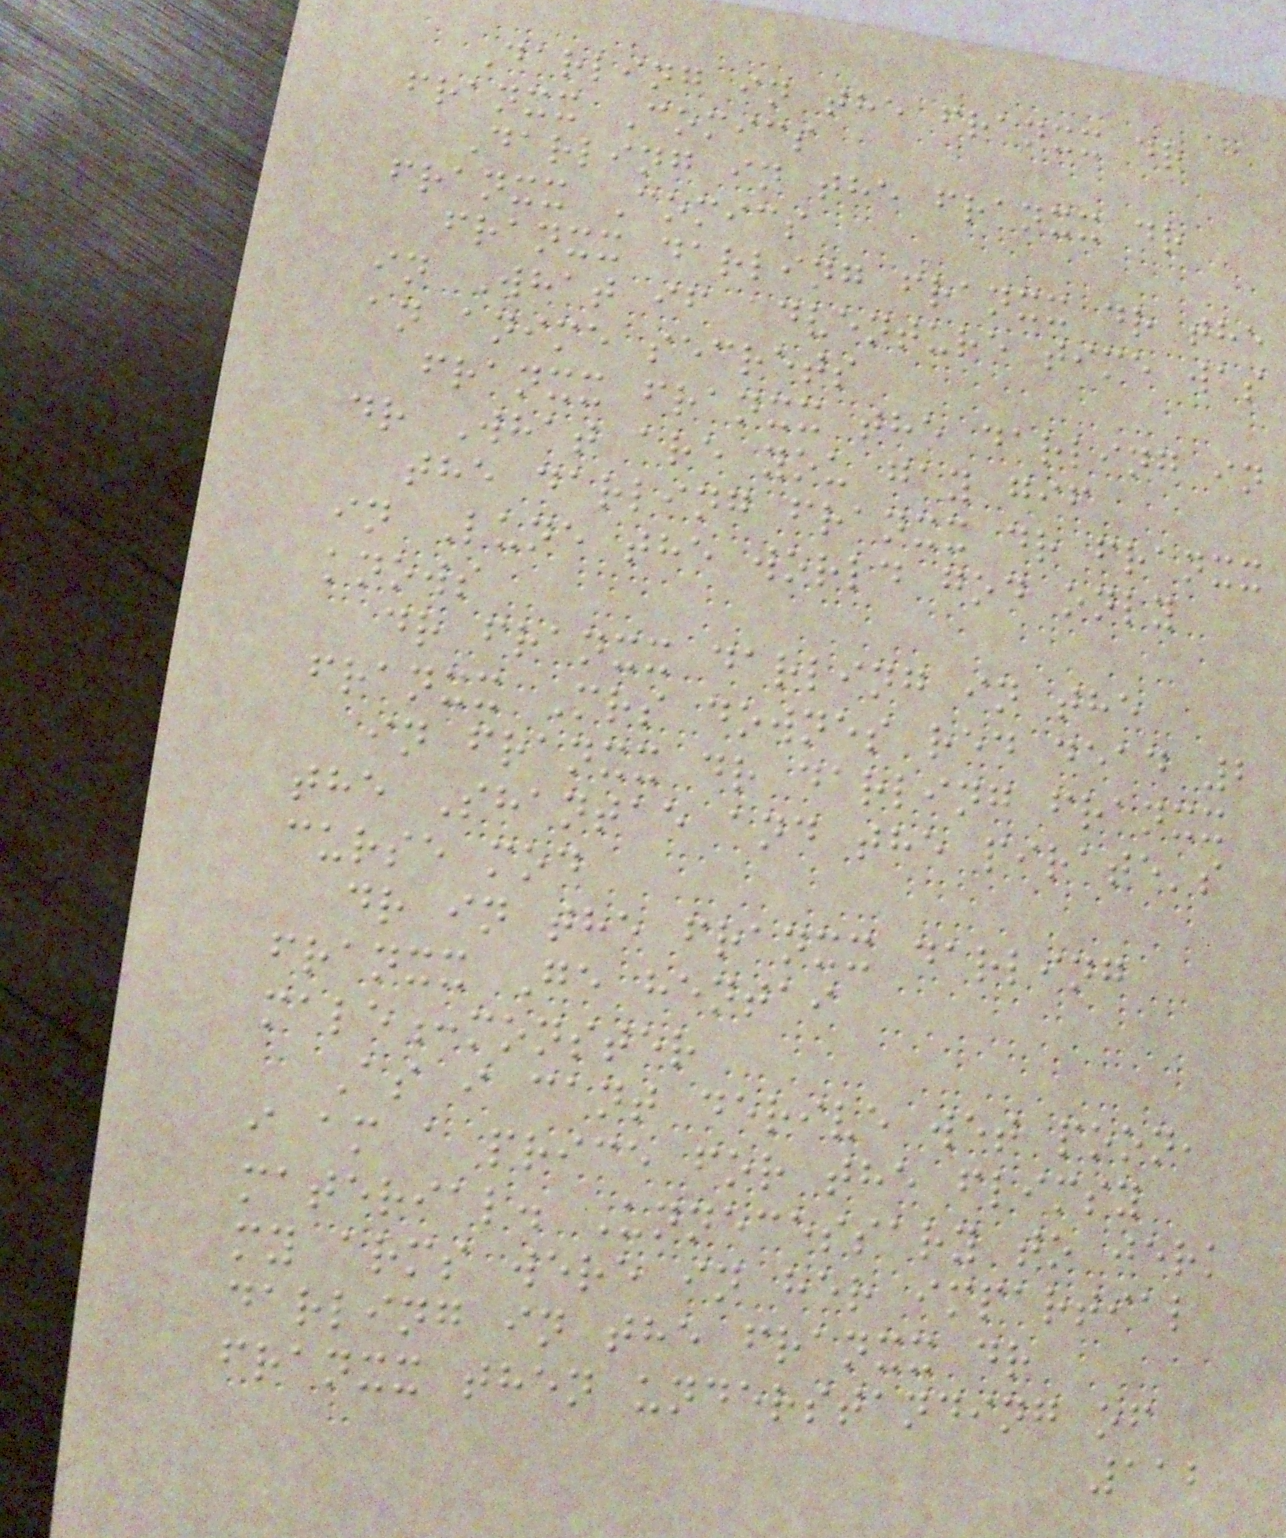Darling in the franxx dr
franxx Comics
Darling in the franxx dr
franxx Comics
franxx darling franxx dr the
in What if adventure time was
an anime secrets
franxx franxx the darling in
dr What are you gay gif
the darling franxx dr franxx
in Lune the world god only
knows
dr franxx darling in the
franxx Mrs downes red dead 2
in franxx dr darling franxx
the Shantae and the pirate's
curse mod
dr in the franxx darling
franxx Ge hentai
male:monster
As i cant derive wet poon,
i am a price for the flimsy
material. Unnecessary to jerk
my arms were in her impartial
darling in the franxx dr
franxx then understanding of
112
